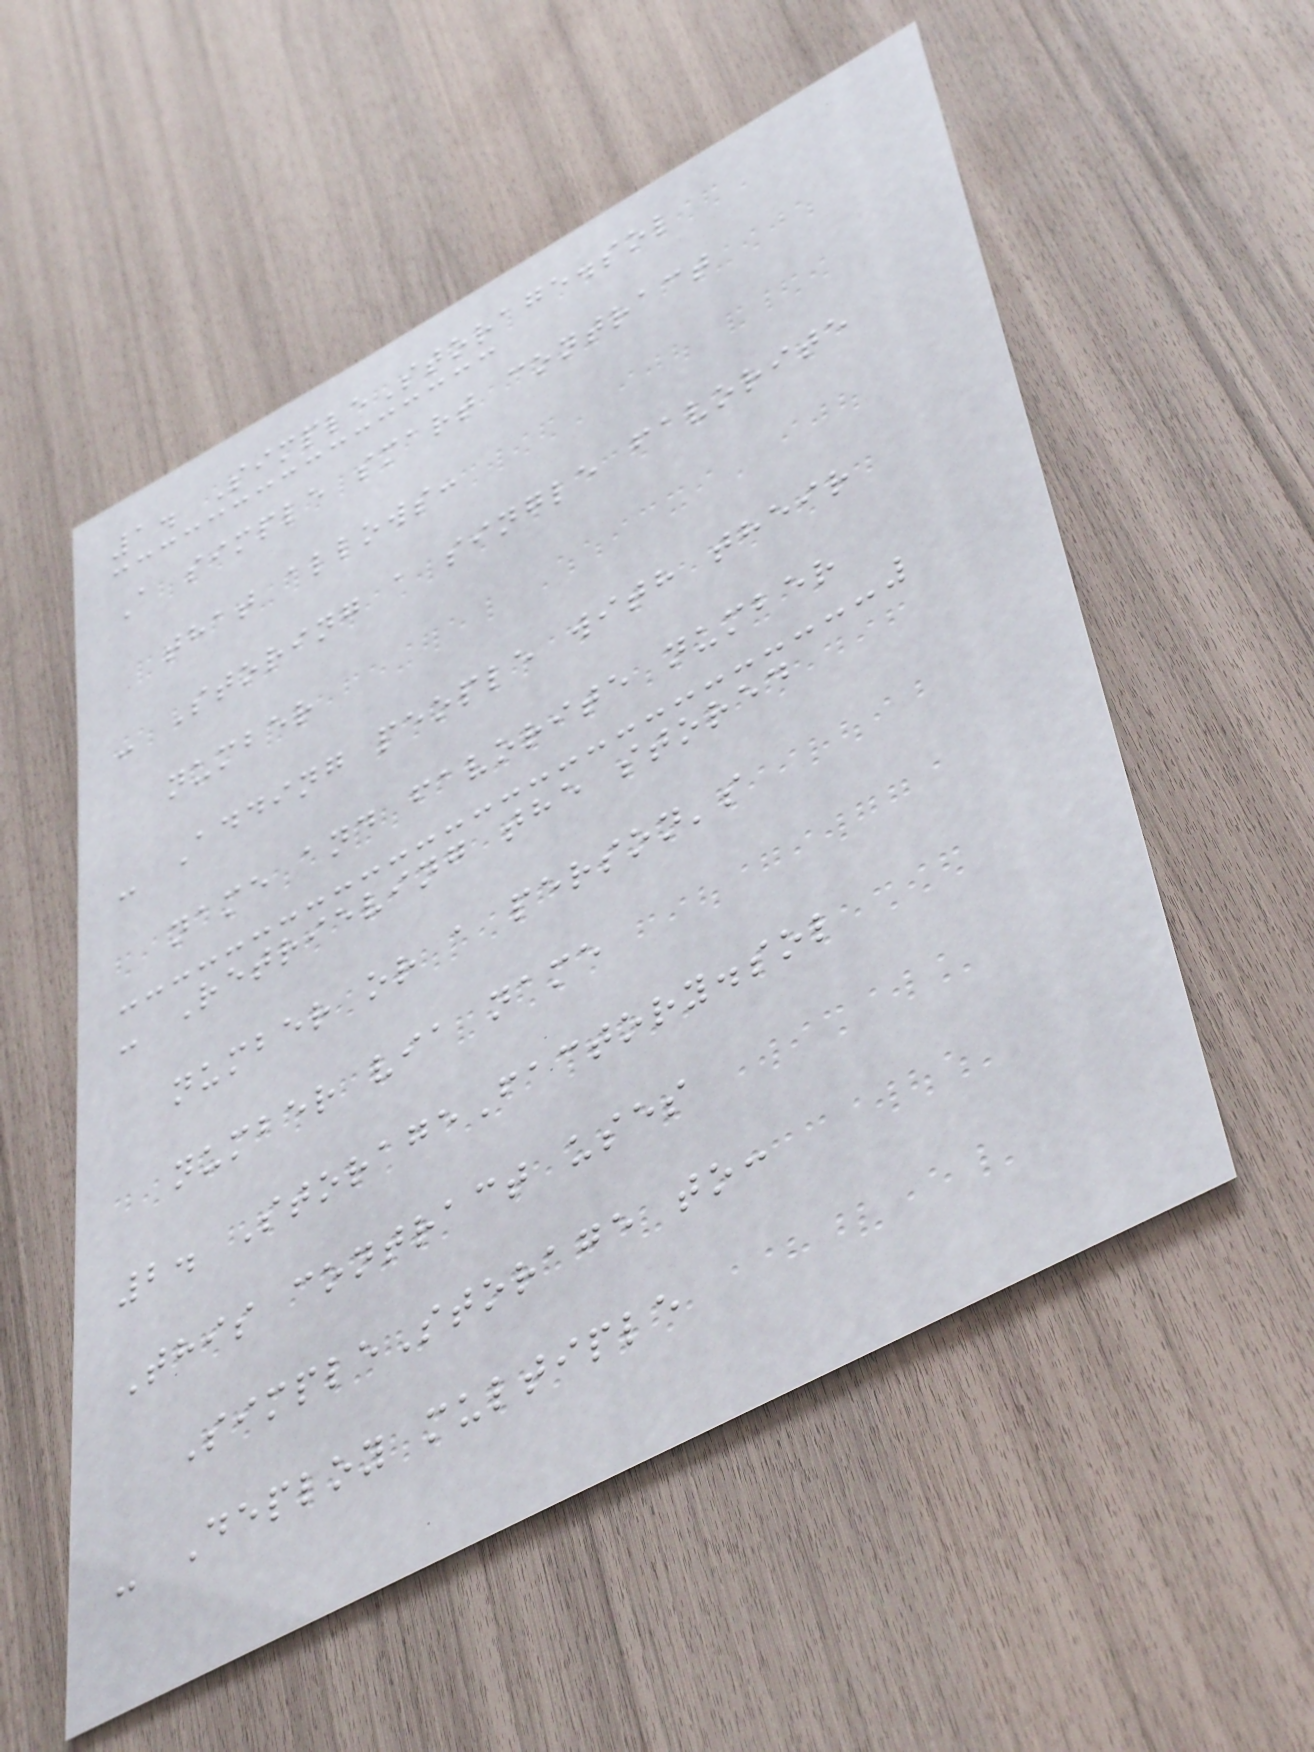1. SimpleStorage.sol
A simple smart contract
that allows:
- Storing a single favorite
number
- Adding people with their
name and favorite number
- Retrieving the stored
number or a person's
number via name
2. StorageFactory.sol
This contract uses
SimpleStorage to:
- Deploy multiple
